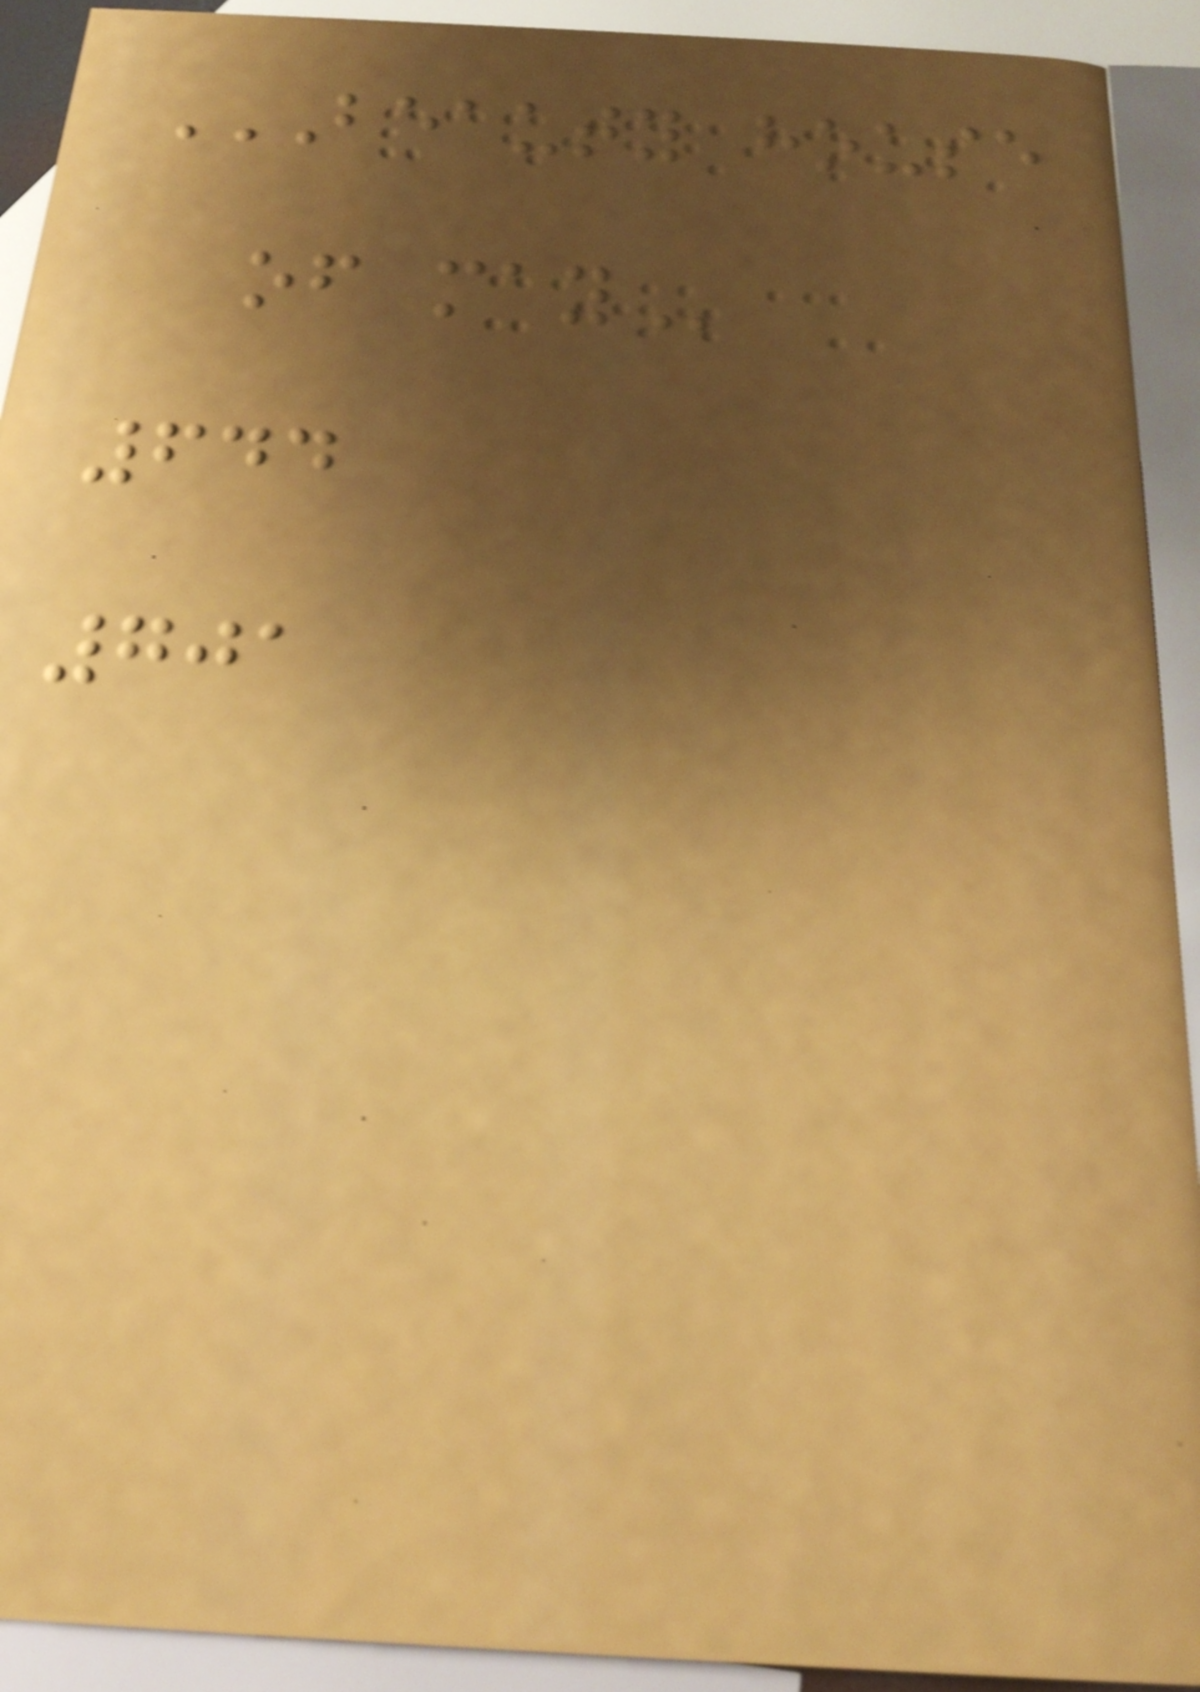BEAUTY HOUSE
OF MAY
644
701
